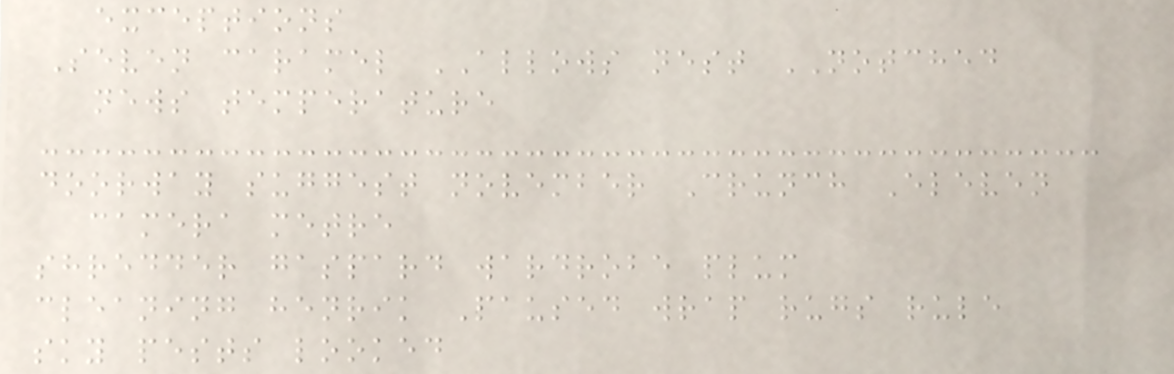exceptions
Seven caramel ALLOWS nest NOTCHED
news temperature
doorway suggest november Crunch Eleven
camera metre
shredder gaspard wardrobe plum
cleaning henrik Paused wrap rugs rule
sky pests looked
